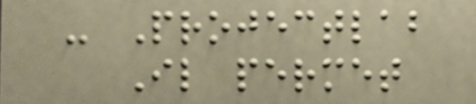- Projectlab
Il permet
